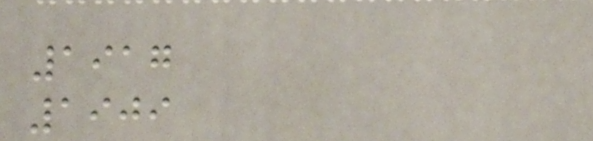1917
1909
